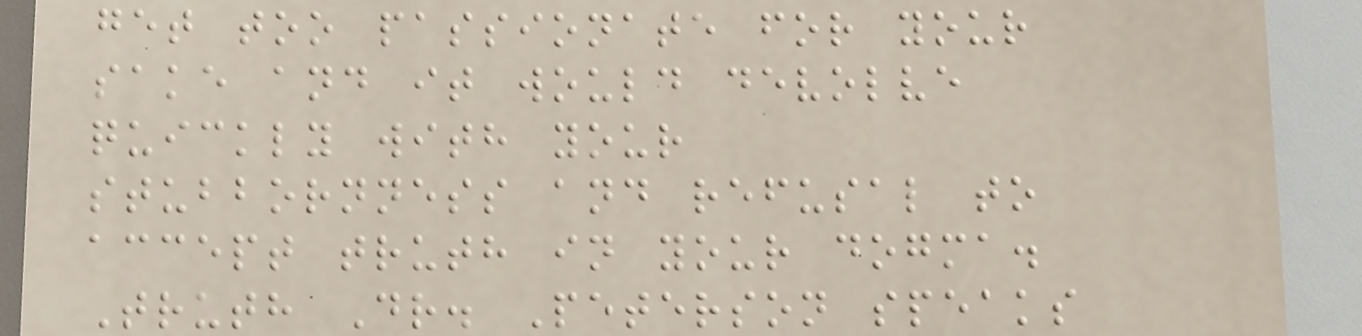get too passionate for your
sake and it would devolve
quickly with your
stubbornness and refusal to
accept truth in your dogma.
Truth Dr. Peterson speaks
